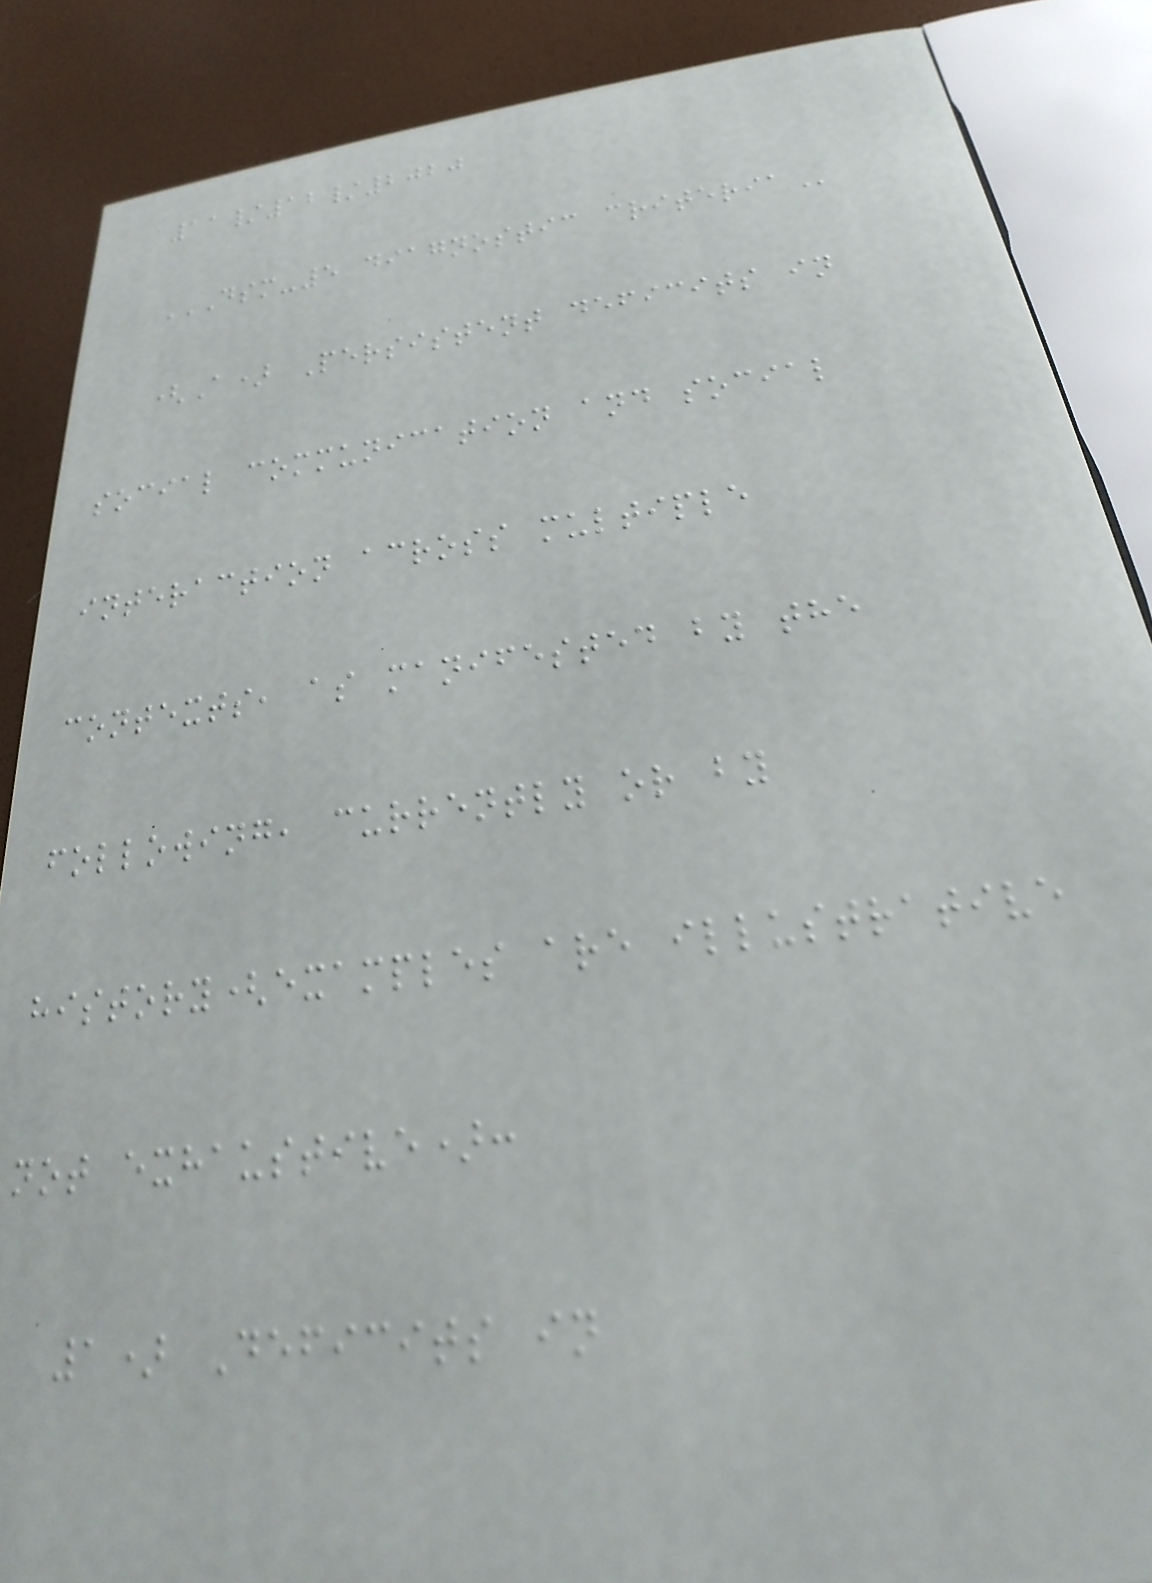11/12/2020
DSM-5 DIAGNOSTIC CRITERIA
(A) Persistent deficits in
social communication and social
interaction across multiple
contexts, as manifested by the
following, currently or by
history(examples are illustrative
not exhaustive):
1) Deficits in
